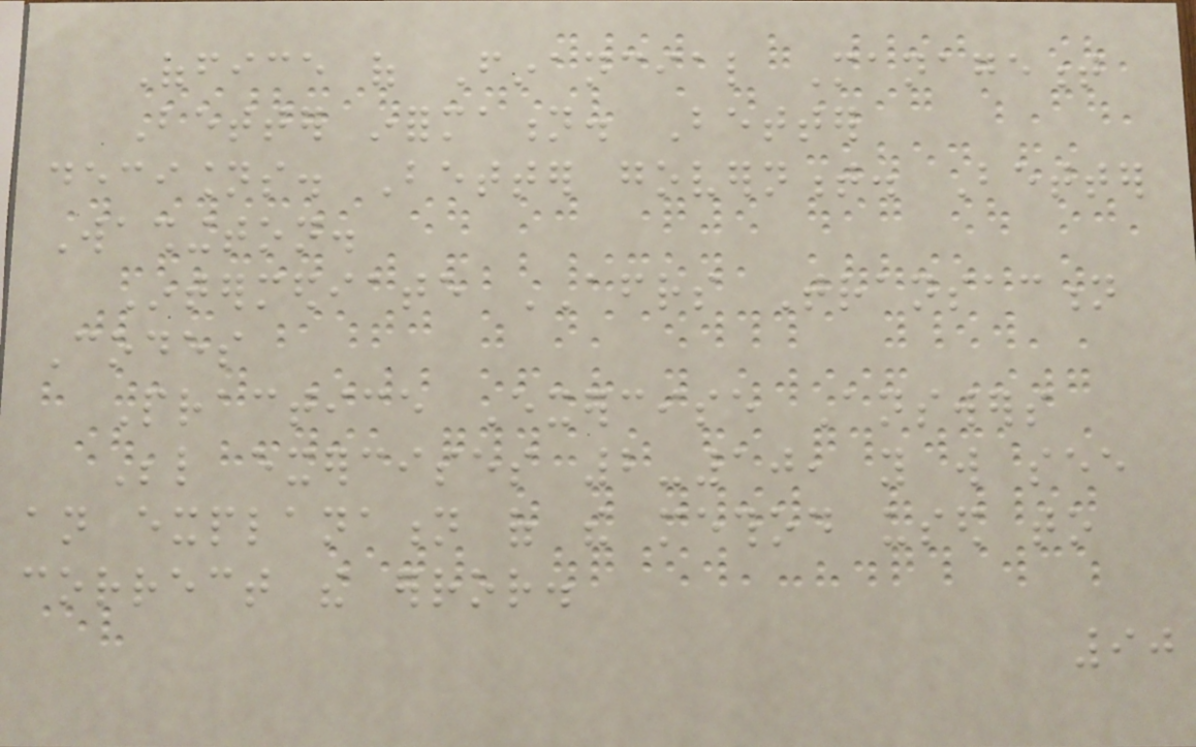Office of Financial Management
Better information. Better
decisions. Better government. Better
Washington.
Intermediate AFRS Transaction
Codes
Practice Exercise Answers
Below exercises 2-10, you will see
an explanation of the method used to
correct the error.
90
